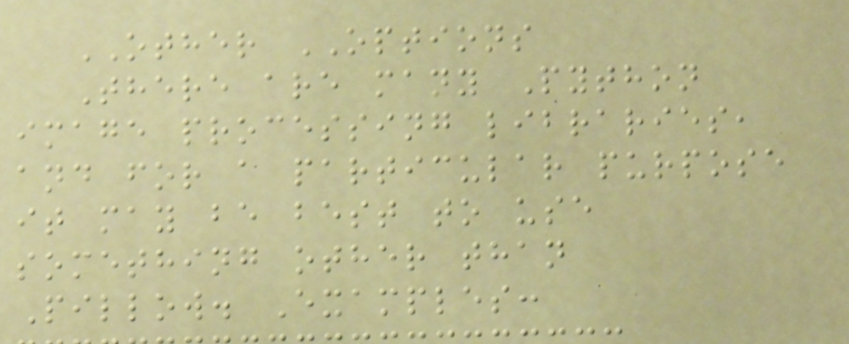OTHER OPTIONS
There are many Python
image processing libraries,
and for a particular purpose
it may be best to use
something other than
Pillow. Examples:
